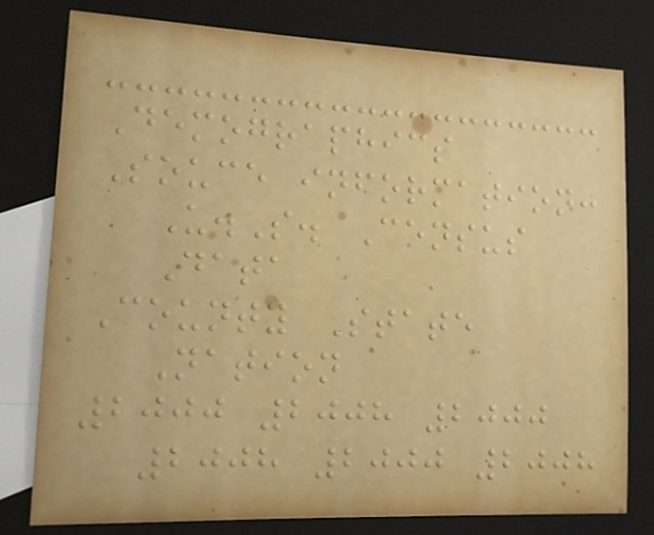Demographics
Souce information:
U.S. Census
Data
County State
Nation
2000 2008 2000
2008 2000 2008
